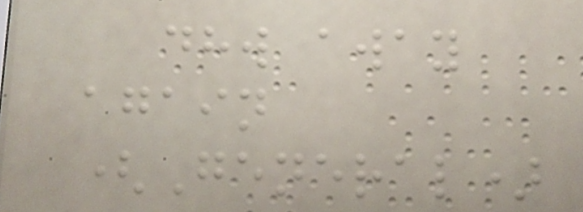dhw away
again
(General)
